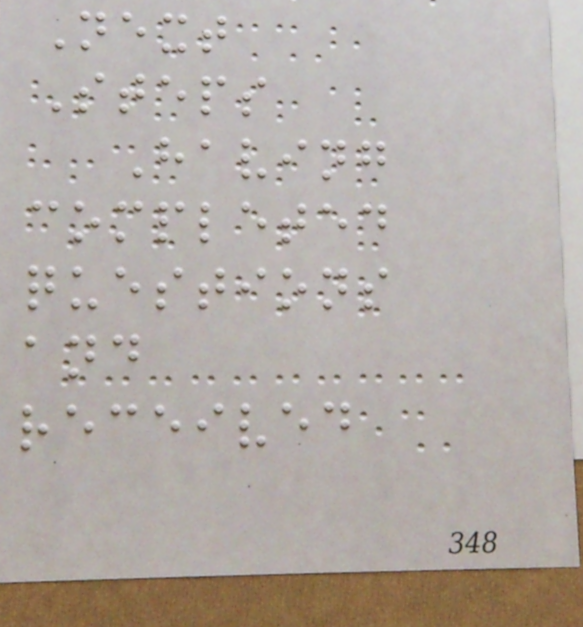Next
Steps
Having
completed
questions
and
received
